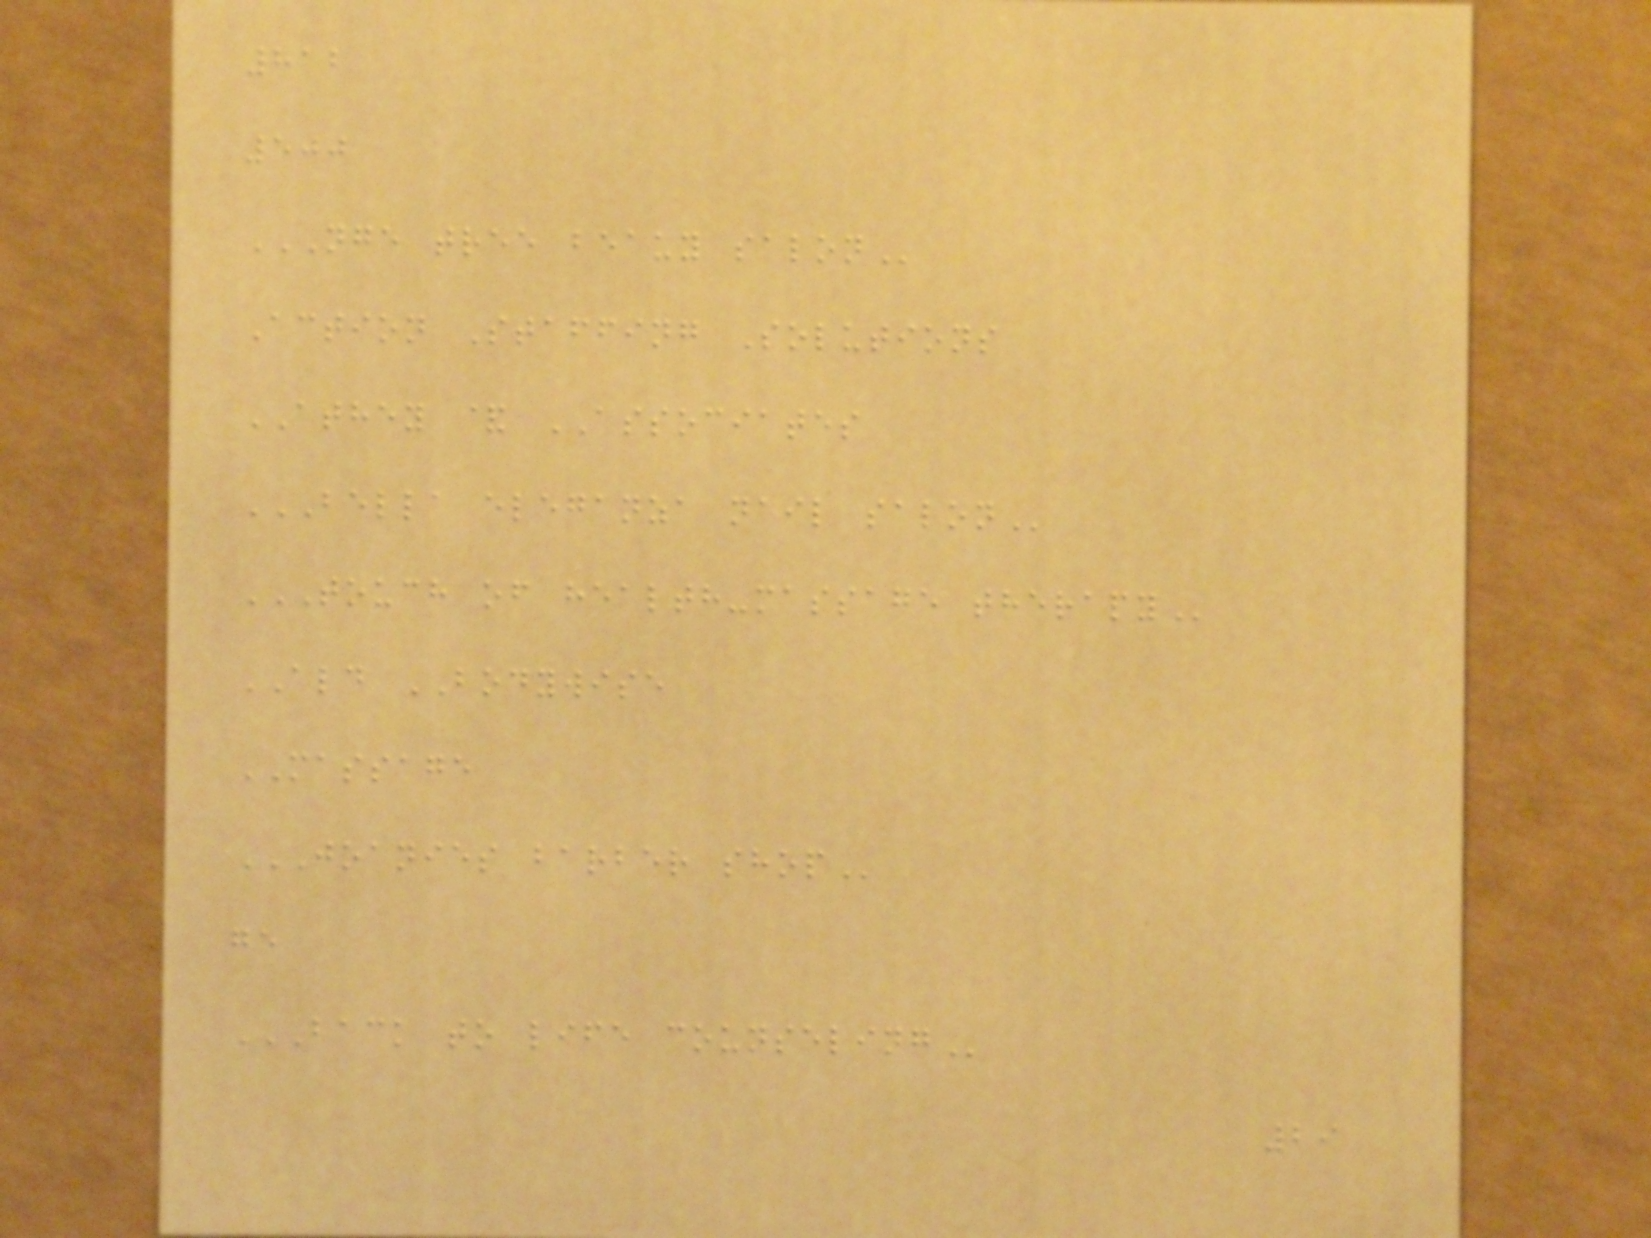812
500
NGE TREE BEAUY SALON
Action Staffing Solutions
ATHEY & ASSOCIATES
BELLA ELEGANZA NAIL SALON
TOUCH OF HEALTH-MASSAGE THERAPY
ALD BODYWISE
MASSAGE
JOANIES BARBER SHOP
ge
BACK TO LIFE COUNSELING
29
